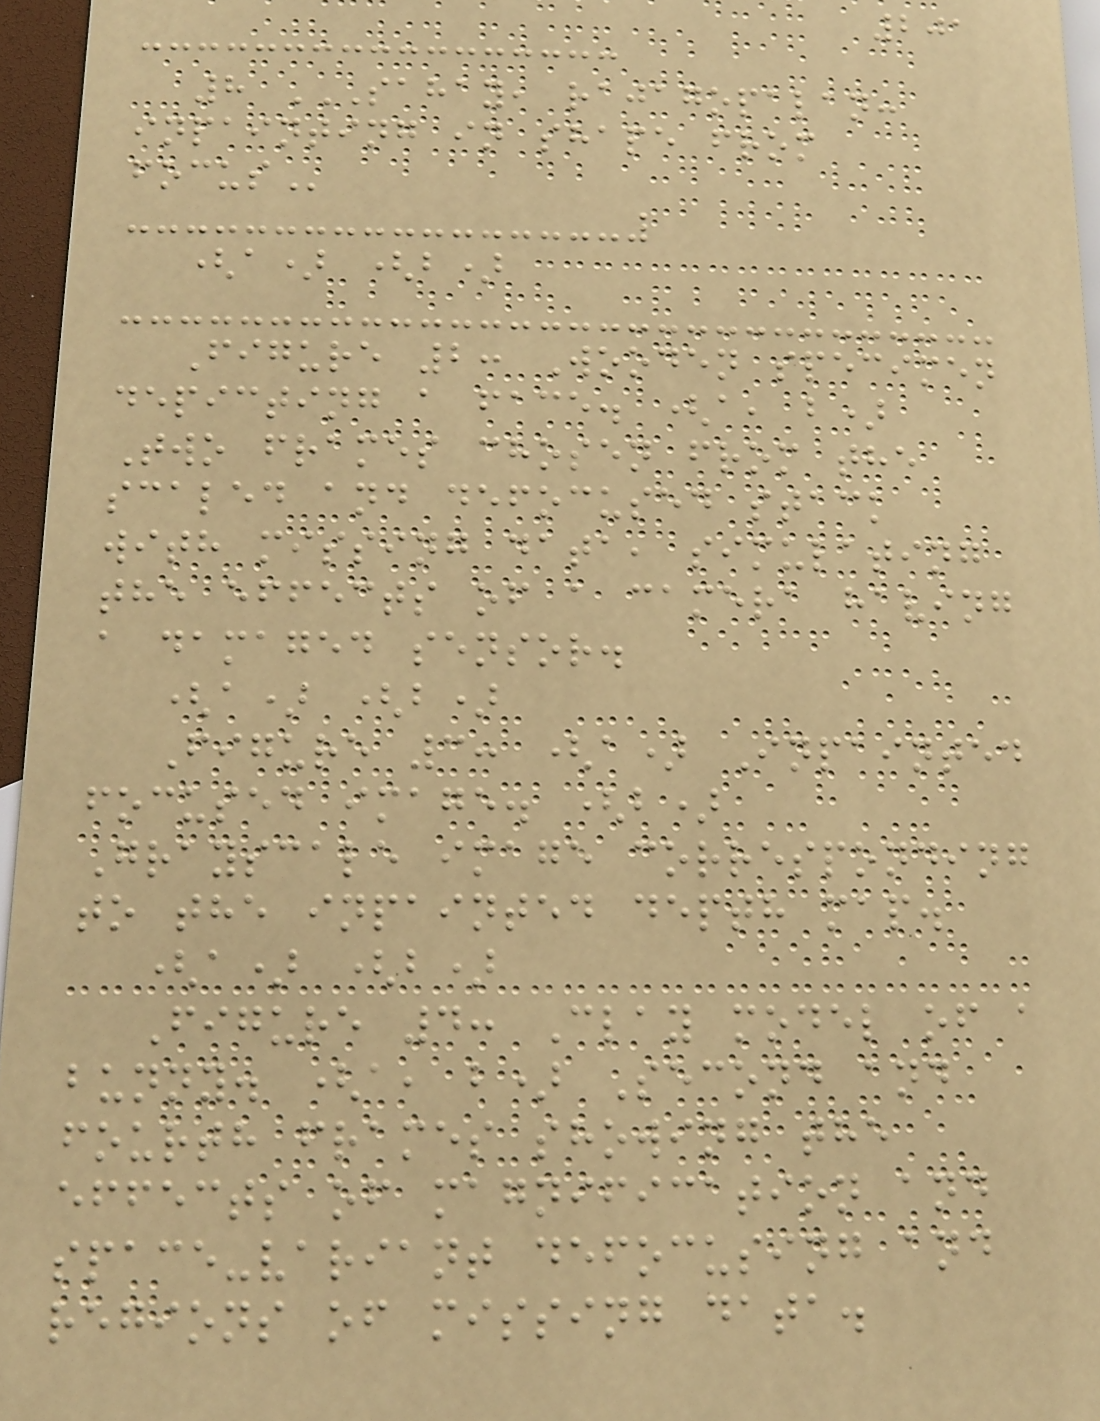201
8 SAHAY, RAJAGOPALAN:
INPAINTING IN SHAPE FROM
FOCUS
(a) (b)
Figure 2: Wooden specimen
depicting a face. (a, b)
Two frames chosen from the
scaled and defocused stack
with missing data, simulating
the effects of a camera having
a damaged sensor.
(a) (b)
Figure 3: (a) Inpainted
focused image. (b)
Grayscale image corresponding
to the inpainted depth map.
(a) (b)
Figure 4: Clay model of a
bunny. (a, b) Second and
fourth frames showing the
effects of magnification and
space-variant defocusing and
regions of missing data.
